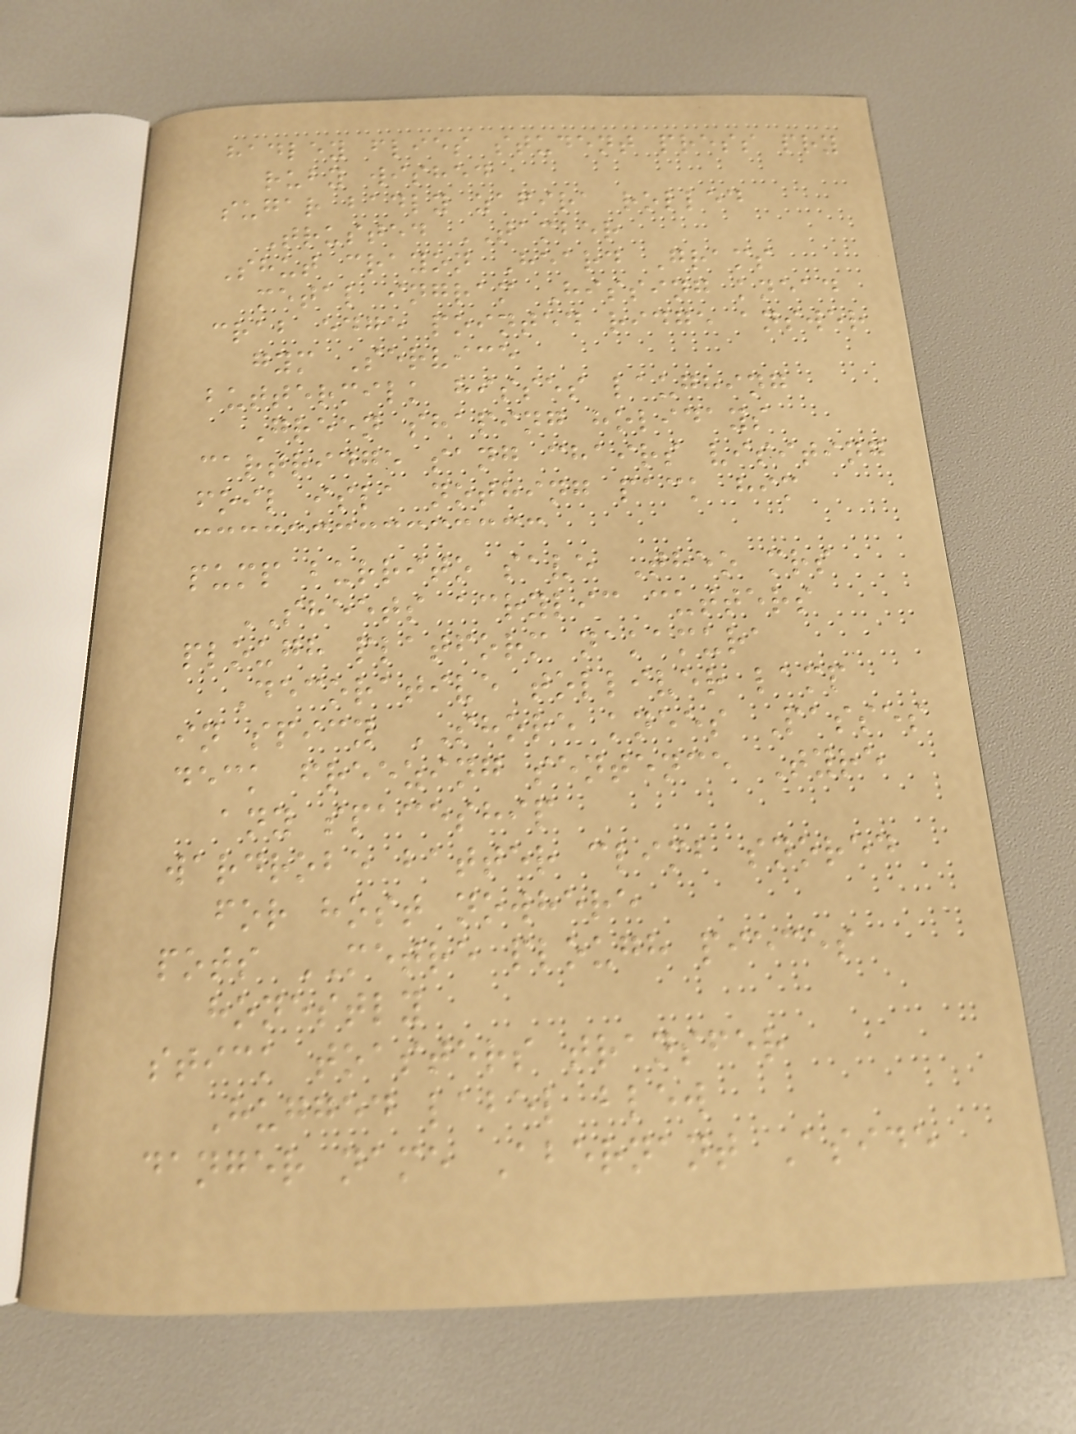hadley flies student press pry
ruby wished
sugar badly zafira rolled
Trusted TAMBER
Shut crayon Heard Grams
metal ingram Hissing knead
crab edge pointed ridge answer
gym Service
buttermilk hisses laughing
Green shaping holidays
cartridge sang chairs visiting
foil isla nothing pack him
pump burrito save Theo mrs
SHEETS acrylic cutters
plough platform nakamura
Decorative tolliver lamp
in spicy SHORE knees Passes
deck freezing sentence Tyre
any spaceship
wardrobe batter climb snored
for host nowhere
pots METRE plough pieces
honestly
stick toasters transfer
Hugged label blew
danger name Abernant Aside
